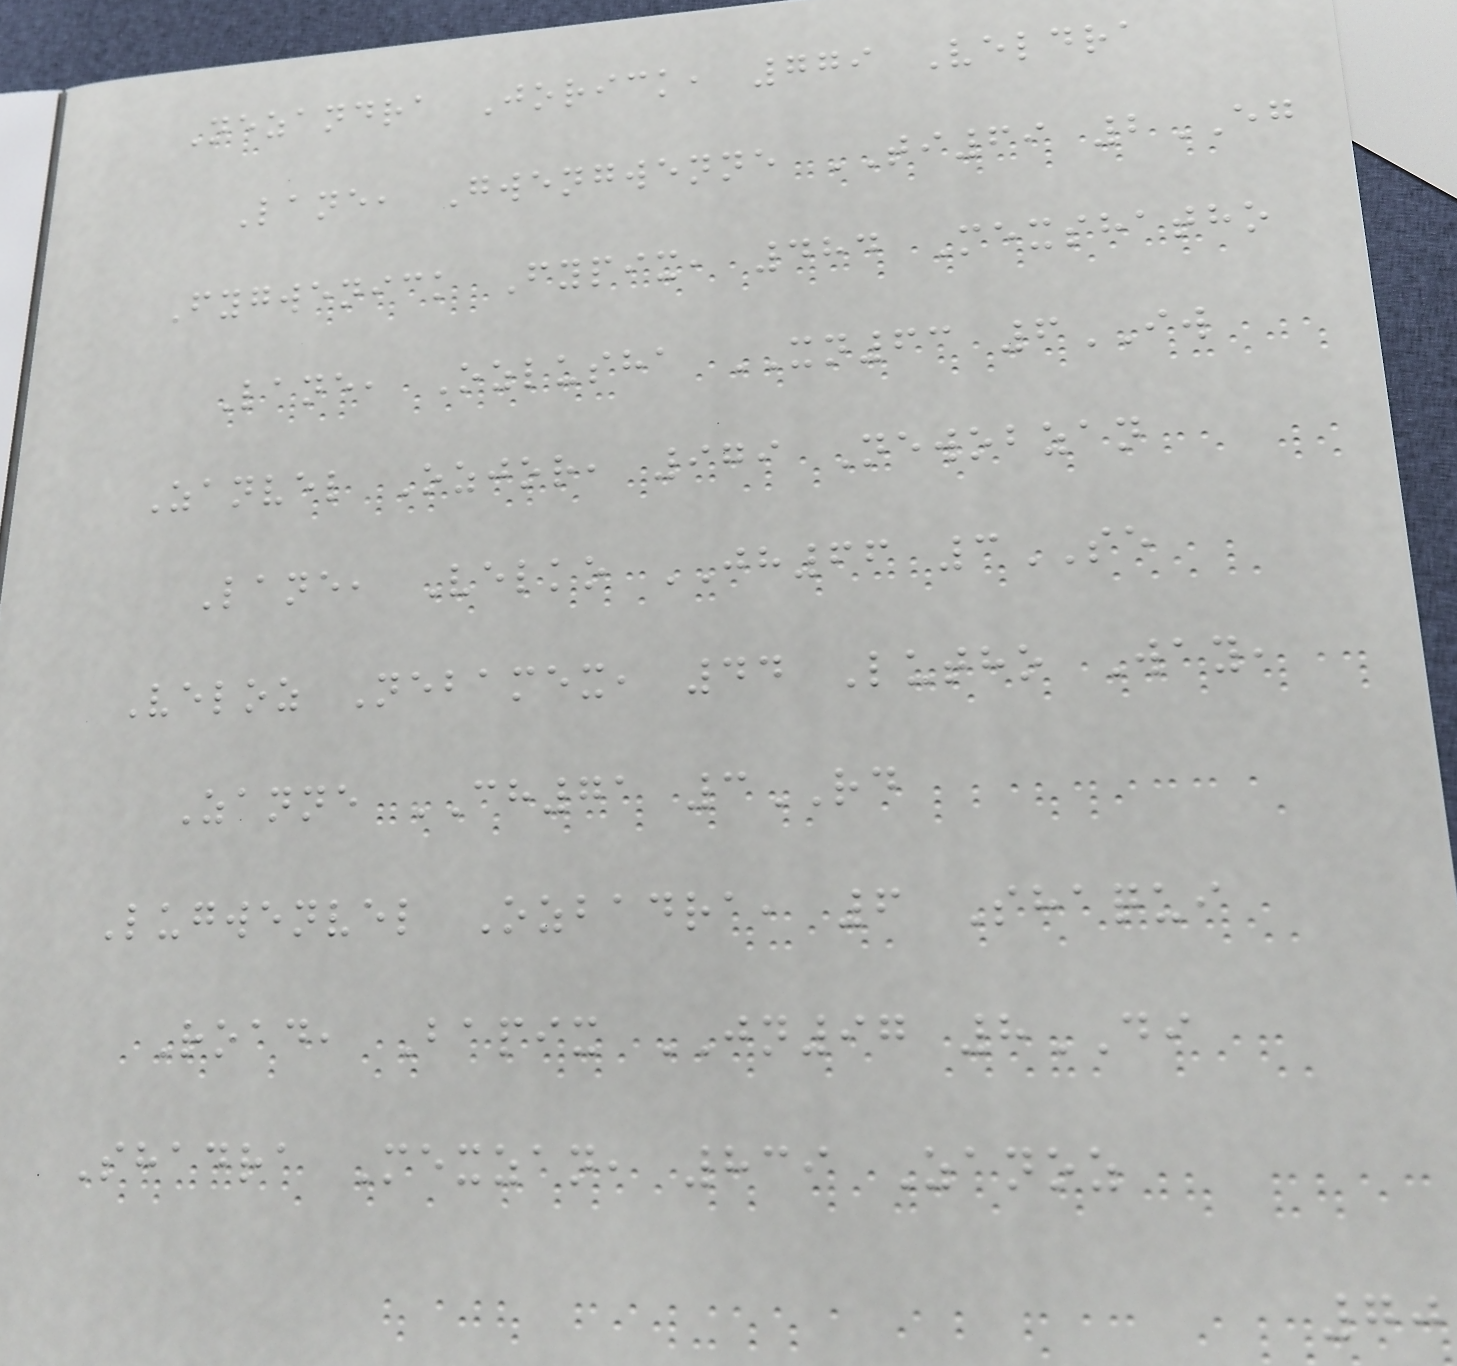Nezandra Jorick, 779 Veldra
Lane, Gwengwenne TI69 2EG
Fygwenick Fypix, 484 Mexshatho
Lane, Ozlusha XN63 6IW
Zanvel Ozjor, 979 Newobzan
Lane, Velko JH66 3SE
Veloz Nebamex, 44 Lutho Way,
Zanne CH71 3RD
Lugwenvel Ozbadra, 6 Shaqui
Road, Bapix JN97 8DI
Shadra Mexzan, 839 Zanoz
70
